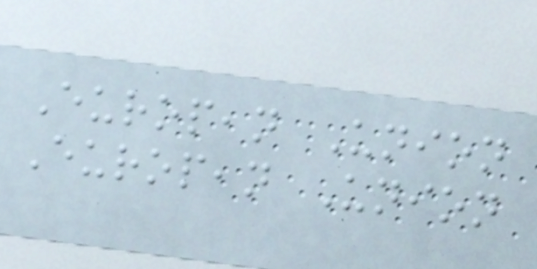European Union
European Union
